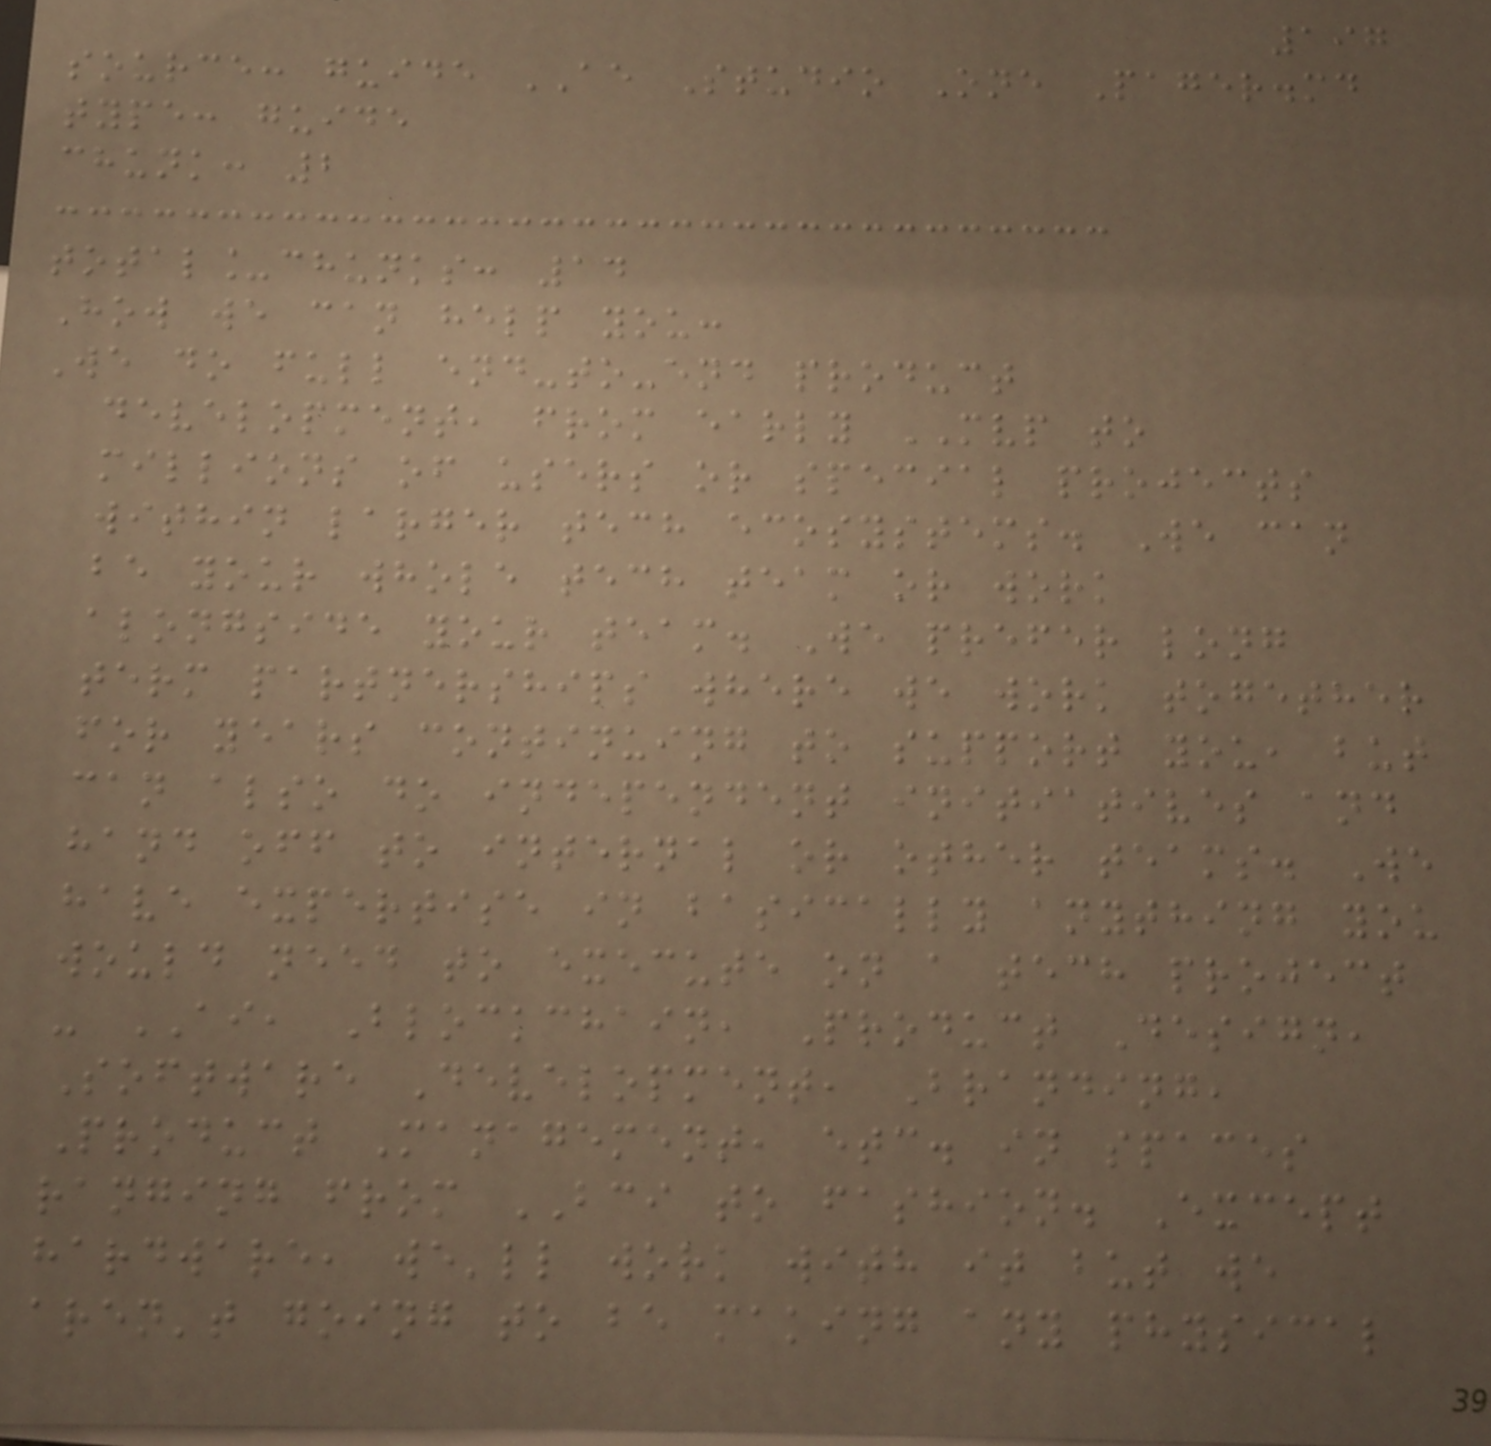197
source: guide AE Studio One Pager.md
type: guide
chunk: 2
total_chunks: 14
How we can help you:
We do full end-to-end product
development, from early MVP to
millions of users or special projects
within larger tech ecosystems. We can
be your whole tech team or work
alongside your team. We prefer long
term partnerships where we work together
for years continuing to support you, but
can also do independent initiatives and
hand off to internal or other teams. We
have expertise in basically anything you
would need to execute on a tech project
- AI, Blockchain, Product Design,
Software Development, Branding,
Product Management, etc. in spaces
ranging from BCI to fashion. Except
hardware, we'll work with it but we
aren't going to be making any physical
